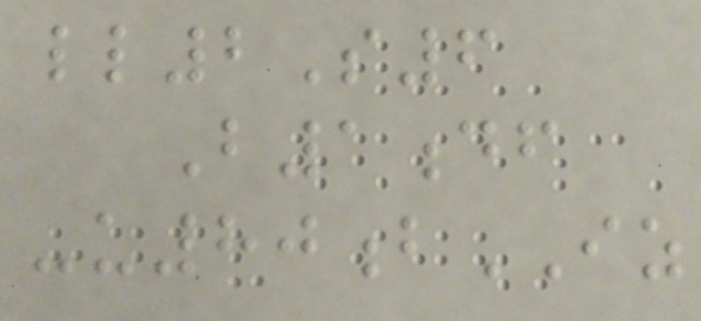ll2S6
B1df
-u80bIZ
